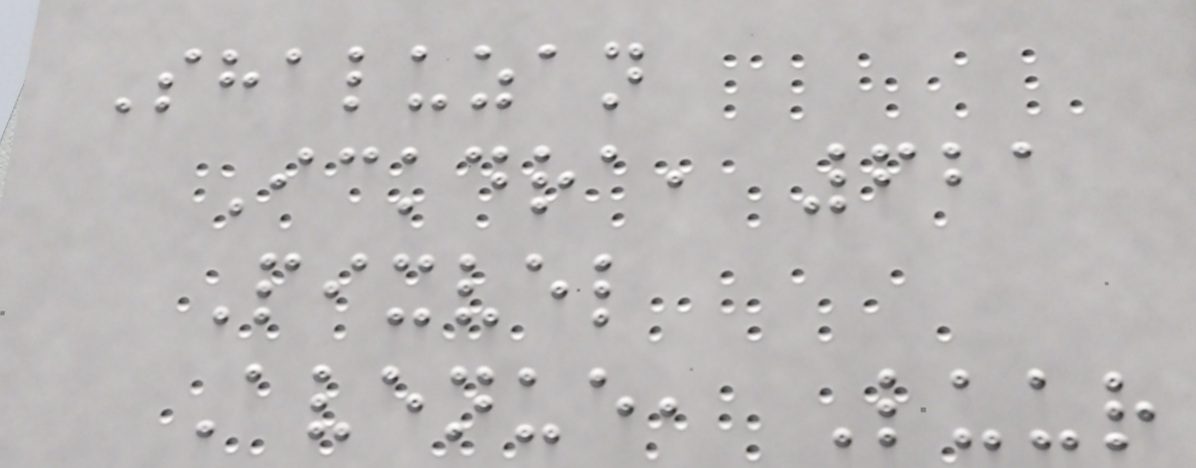Shaluzan
Ickdra, 621
Pixvel
Avenue, Luur
